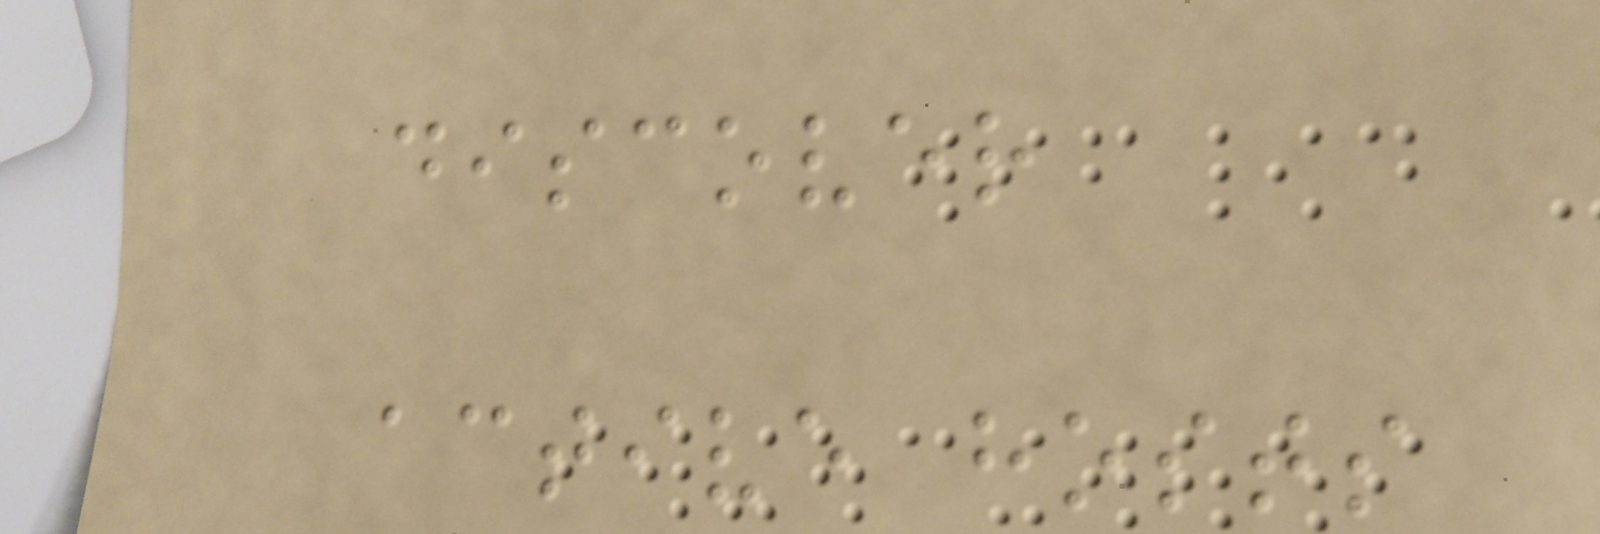discover
active hosts
